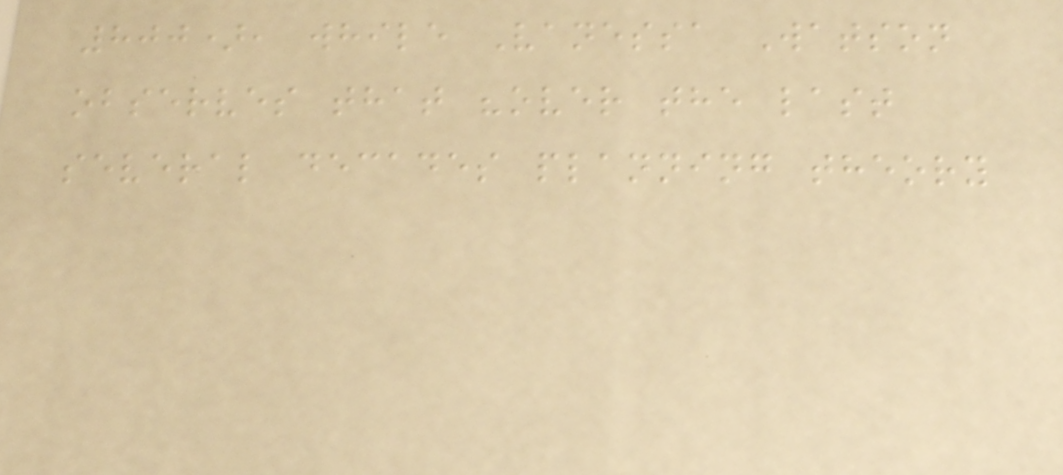800), while Vanessa Watson
observes that "over the last
several decades planning theory
